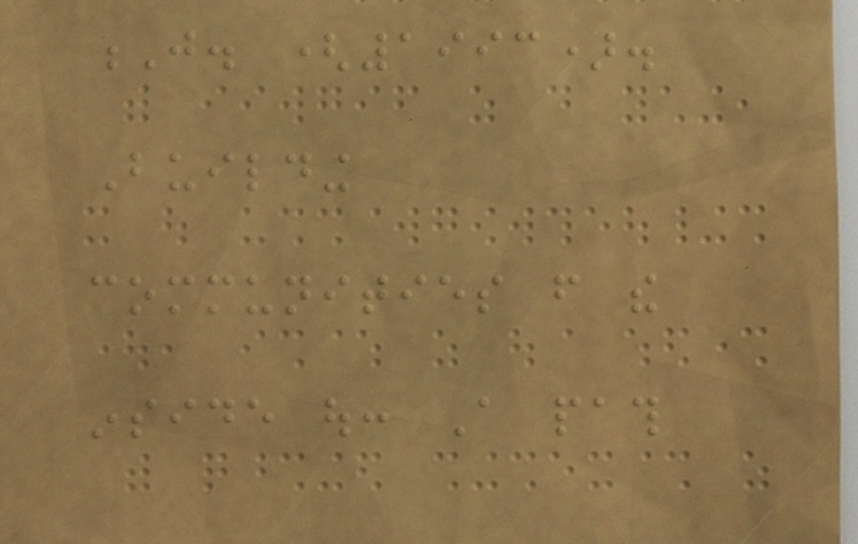J. (1993).
Building
communities from the
inside out: A path
